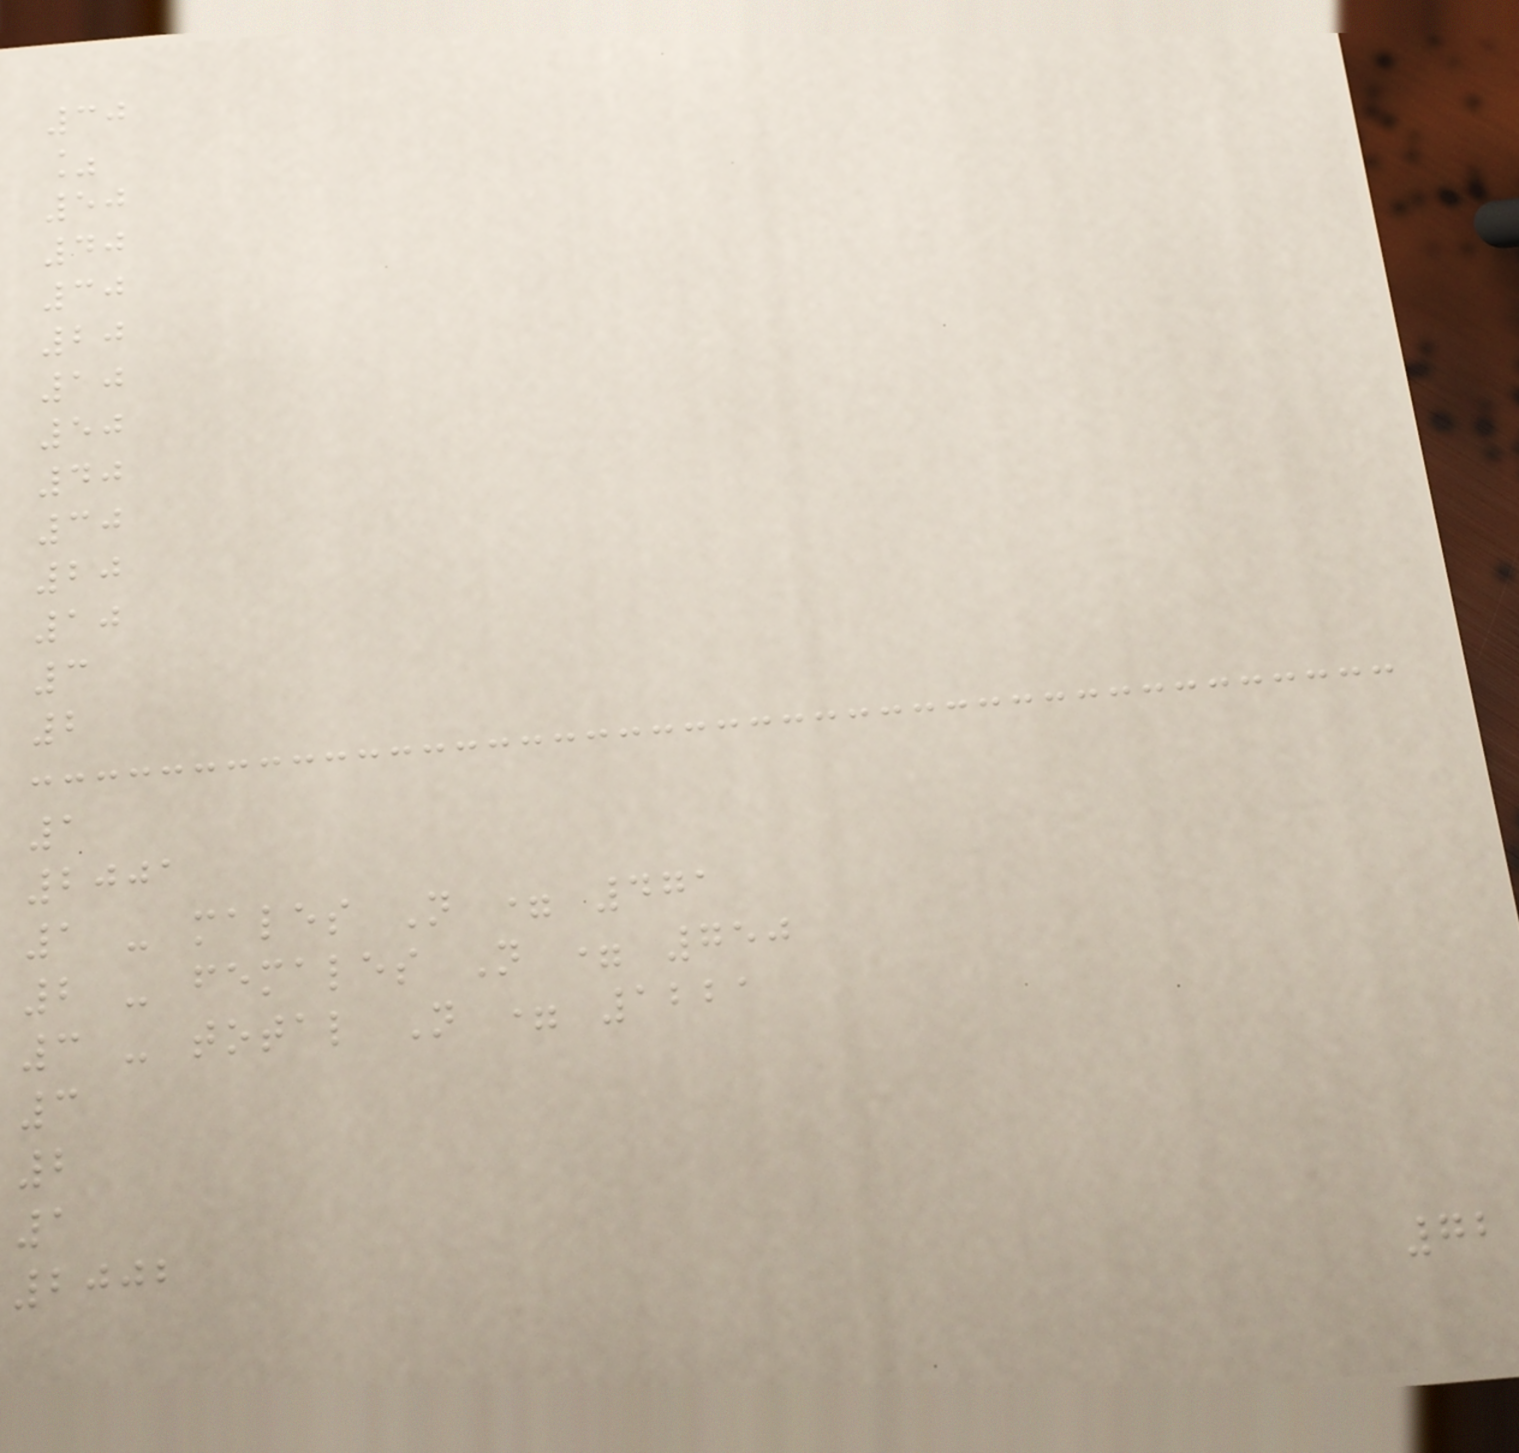30
%
50
40
30
20
10
50
40
30
20
10
3
2
1
2001
1 - males N = 471
2 - females N = 750
3 - total N = 1221
3
2
1
2002
72
